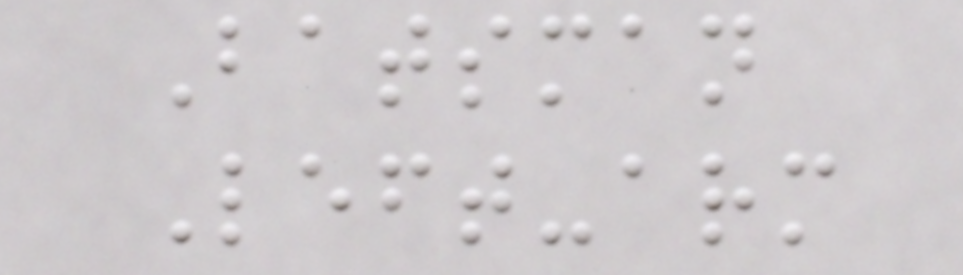Batsman
Left-arm
